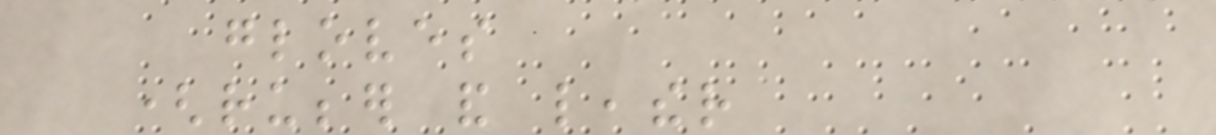gloves
(rubber and leather
